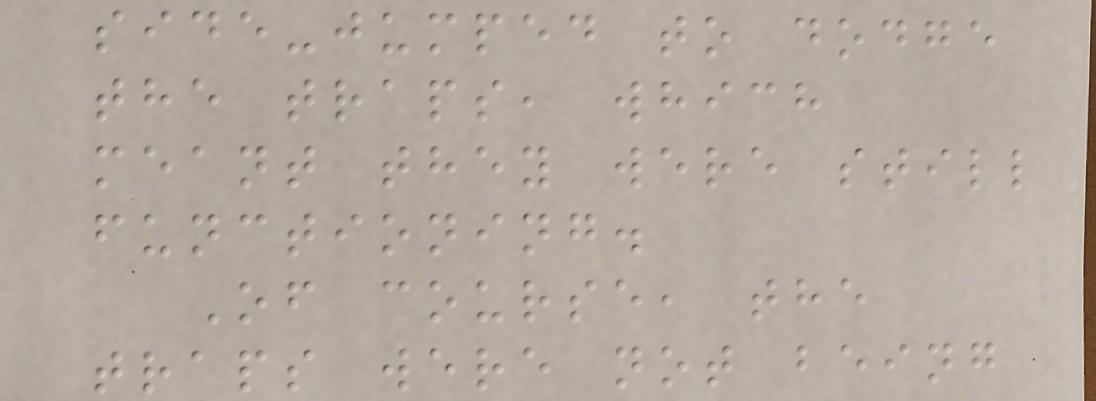side-jumped to dodge
the traps, which
meant they were still
functioning.
Of course, the
traps were not being
